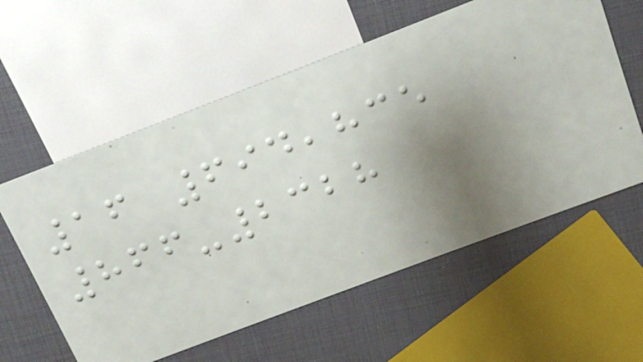16 694,835
866-2328
